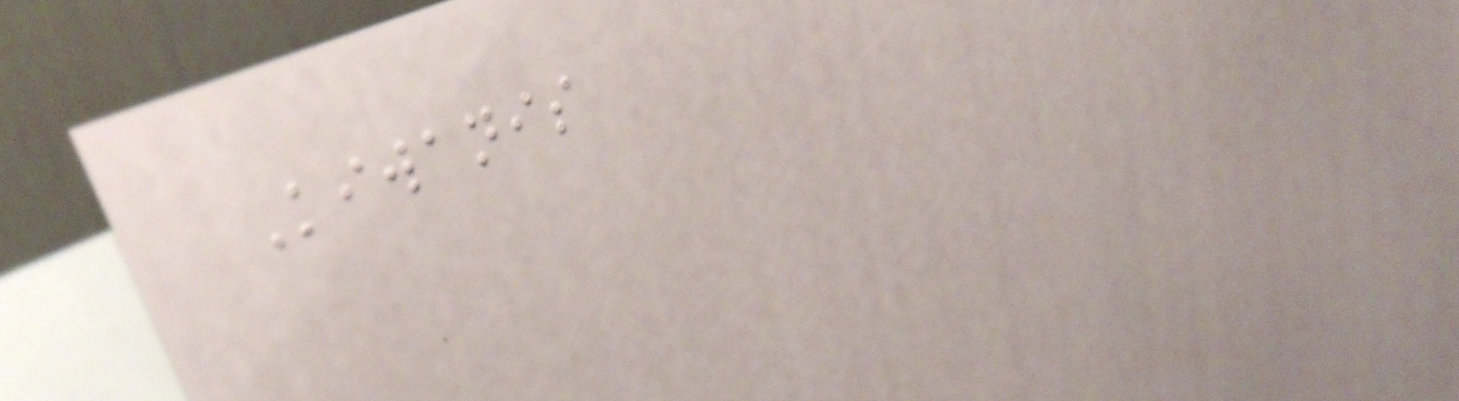Kiwanis
